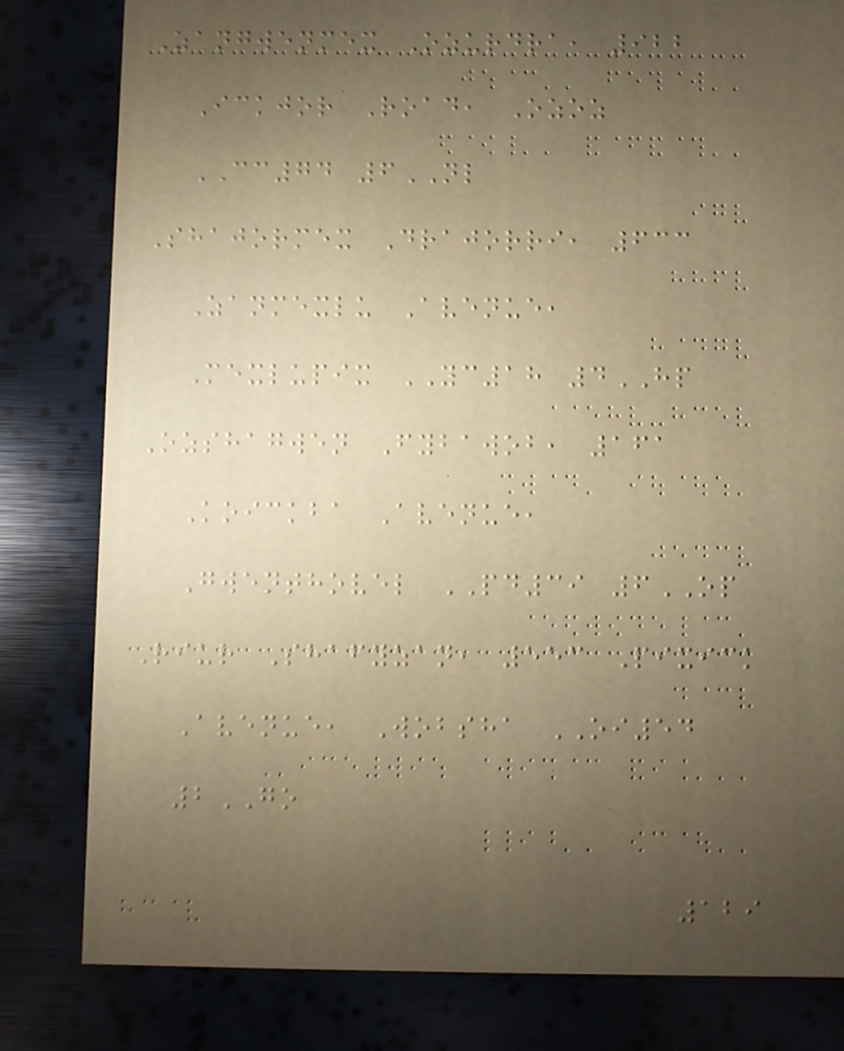Zangwenmex Ozurdra, 922
Ickjor Road, Ozoz
CC74 6NL
Shajormex Drajorri, 633
Zanmexlu Avenue,
Mexlupix YC18 4HP
Ozshagwen Fybawob, 161
Koickba Avenue,
Gwenthovel PD39 6OP
Riur Shafyzan, 553 Pixick
Avenue, Wobsha OI54
2GO
129
